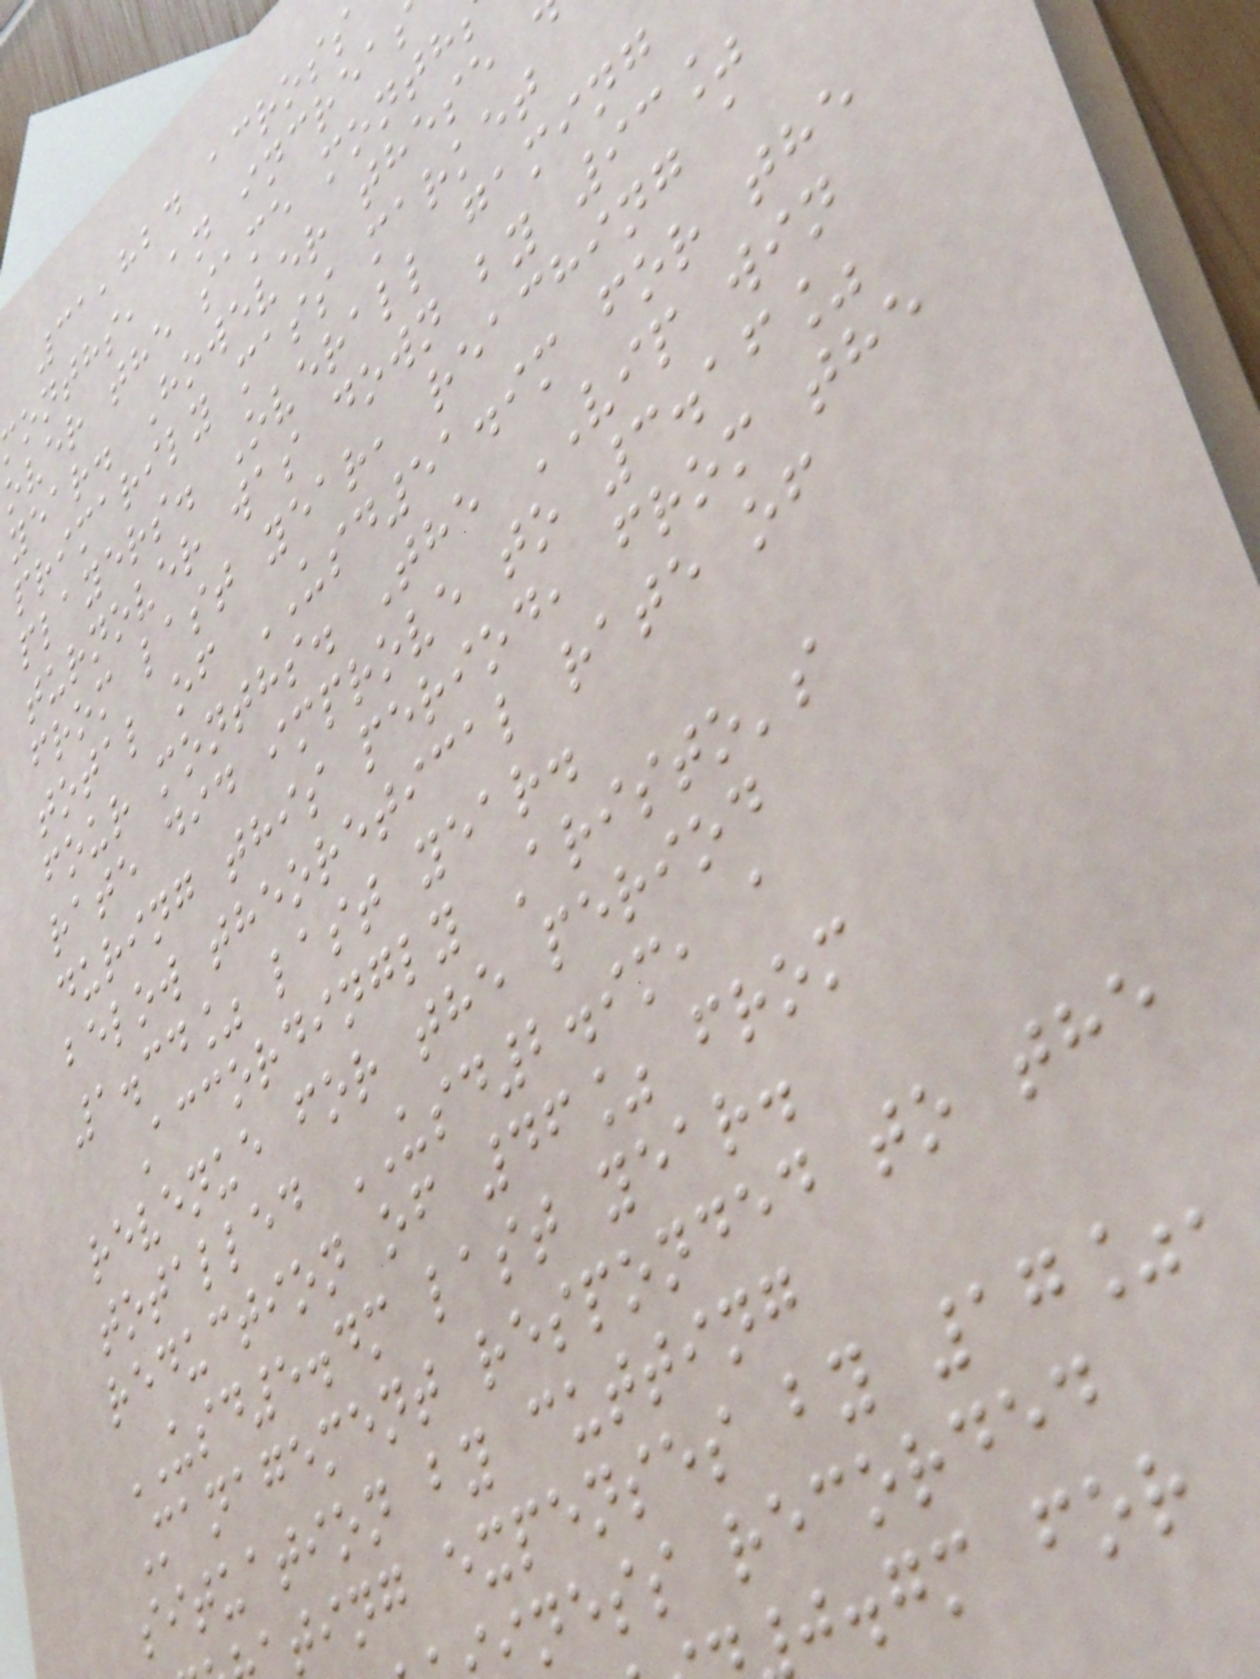31,824 across
onths, an increa
over the same month
year. However these
primarily mass market
players. Overall gaming
turnover was down by 93%
from last year, reaching a
total of USD51.9m for the
four months. The VIP win
rate did improve to 3.16%
during this period, from the
below theoretical rate of
1.34% last year.
Accordingly Aristo's
revenue for the period
totalled USD2.9m, a
reduction of 46% from
USD5.4m last year.
Management responded to the
situation by cutting
ting expenses by 17%,
ness recorded
j.gm for
